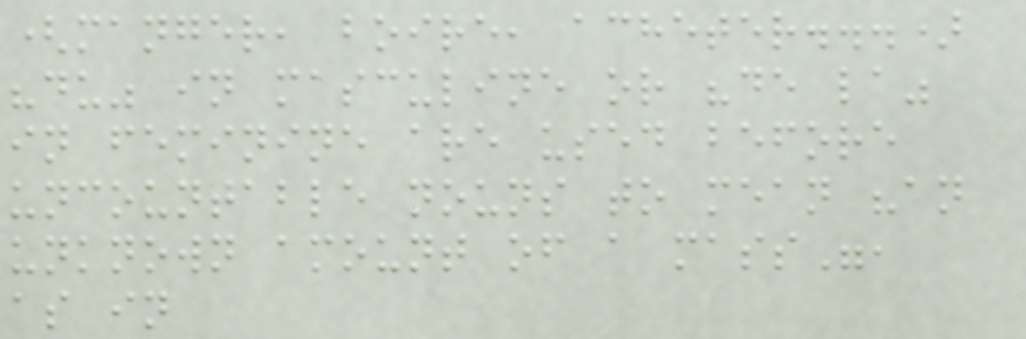(manger, boire, acheter...)
"du" in masculine or "de la"
in feminine are used before
uncountable nouns to mean "an
unknown amount of a mass",
as in
